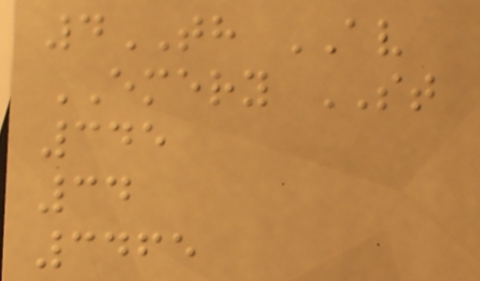4TH AV
EMERY ST
345
34
3465
